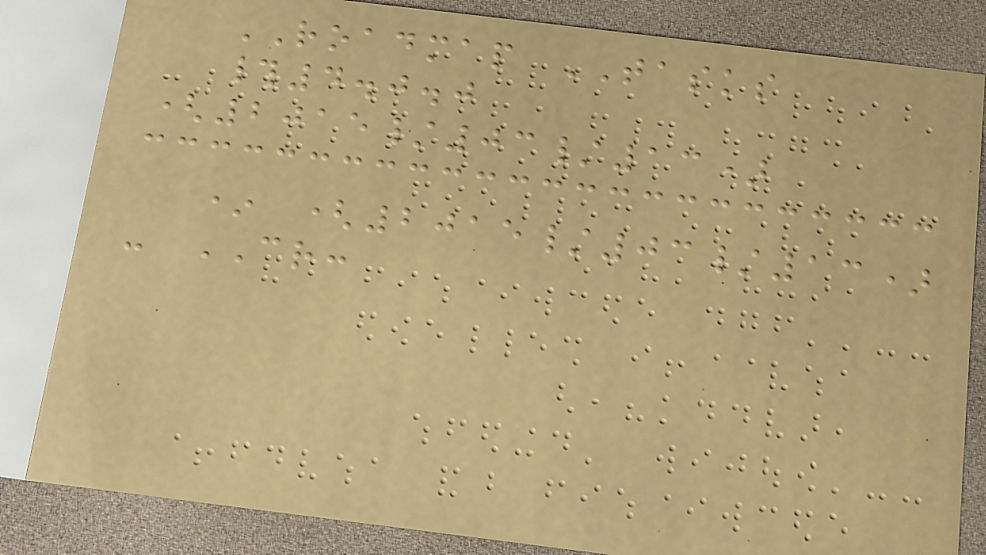ROADMAP TASKS
#4.0.0
(2015/03/13)
* (2015/03/13)
- CR:
